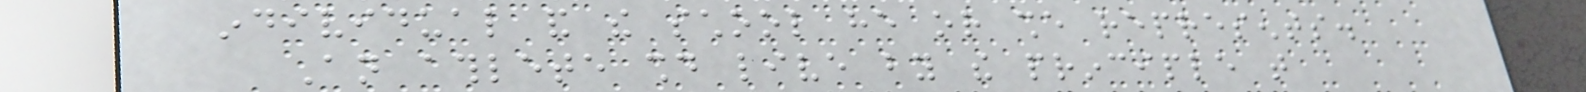individual and the school he or she represents.
An athlete should live by the principle that
